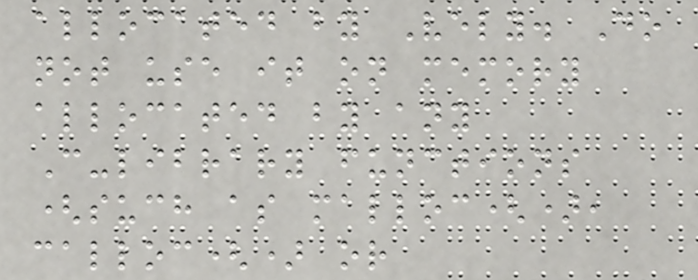allocated by Vely. Do
not use it on memory
allocated by any
C-library functions
(such as malloc(),
calloc() or
